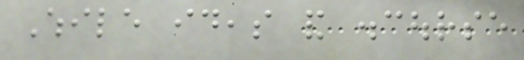While ideas and discourse
